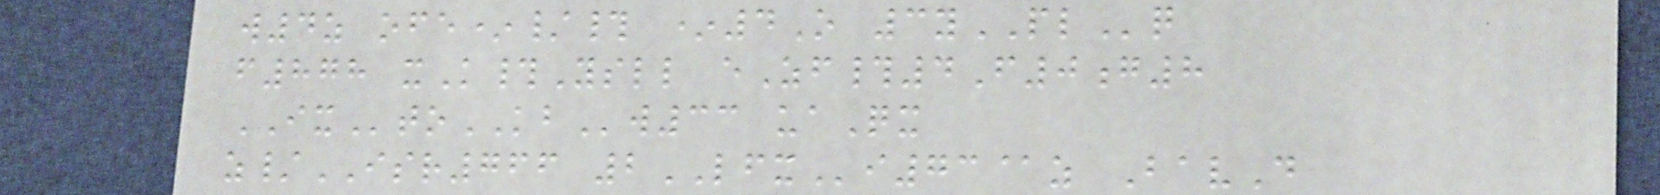w4z ofe*/# *4O 3yPLq
f878 xK#Ysll eZf#4F0g8
IXtoKBw33 uaQx
z/ISR766 2LFXi73@z BavD
